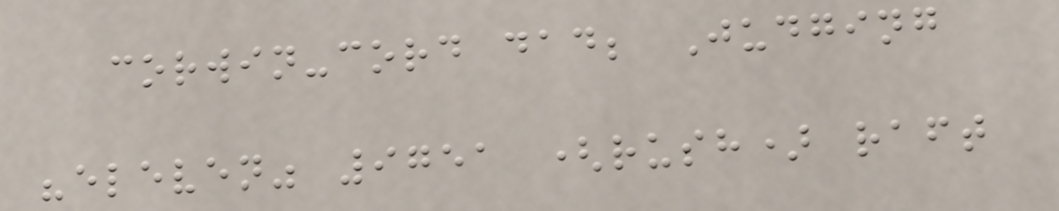corwin-cord dad; Judging
"eleven" 9751 (rush) raft
